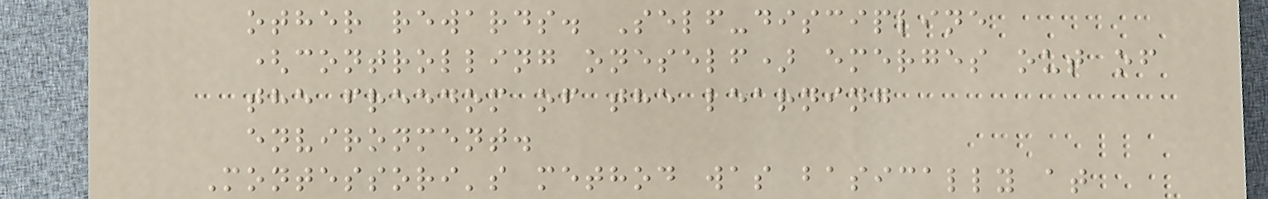other rewards. Self-discipline
(controlling oneself) emerges out of
the freedom of the learning
environment.
Montessori's method was basically at
